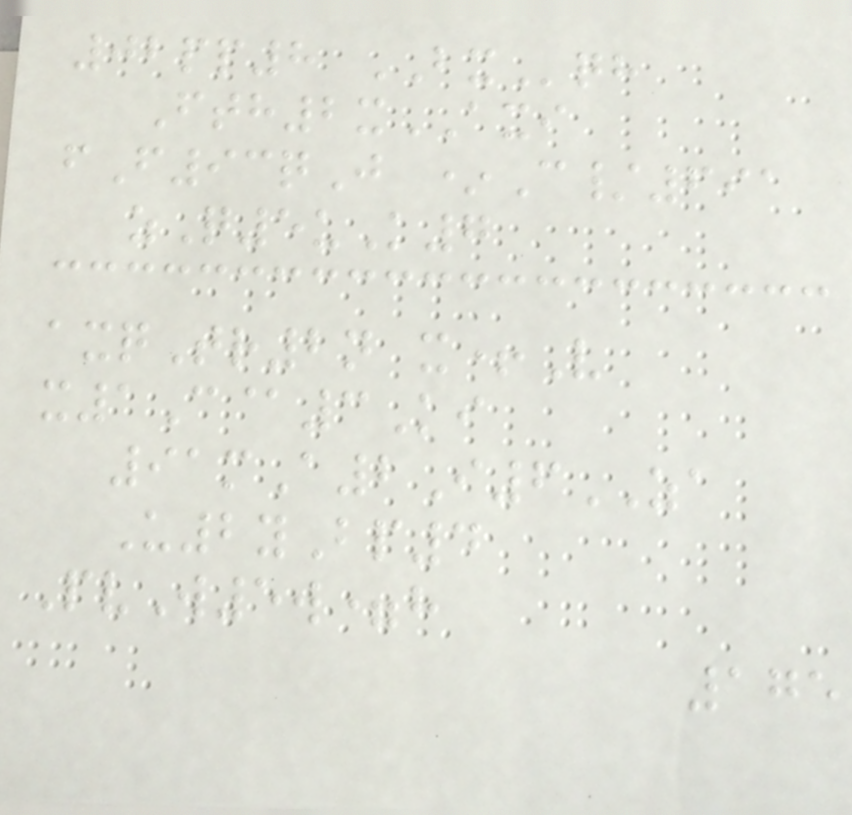02pp8 BXqh
Fth2xAXI
fF93qJ *C/691
zQ5uK7
axqTr2n x+V
x1C@3Ki
91mA2I6ZA
U2yBp4
PvW5w=h
175
